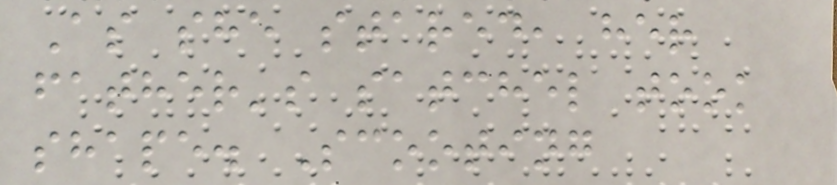As she stared, her
father's satchel took
shape. Scooting
